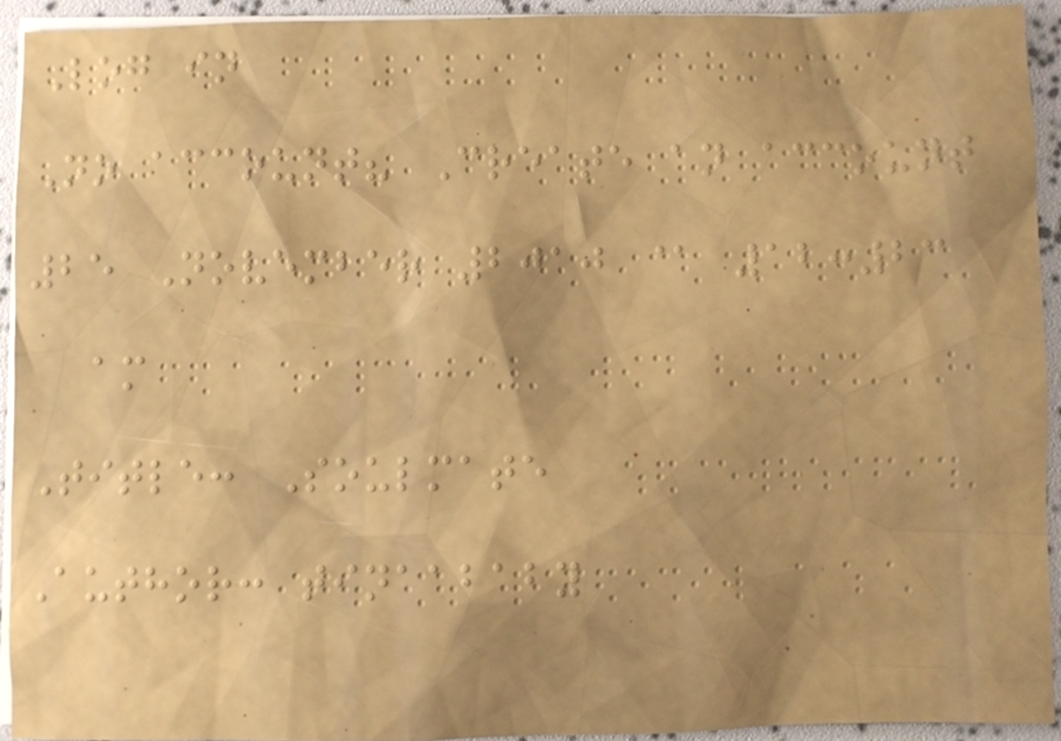Log in
No account? Create an account
25 November 2010 @ 12:23
am
Title: Soulmate
Author: tinaababy
